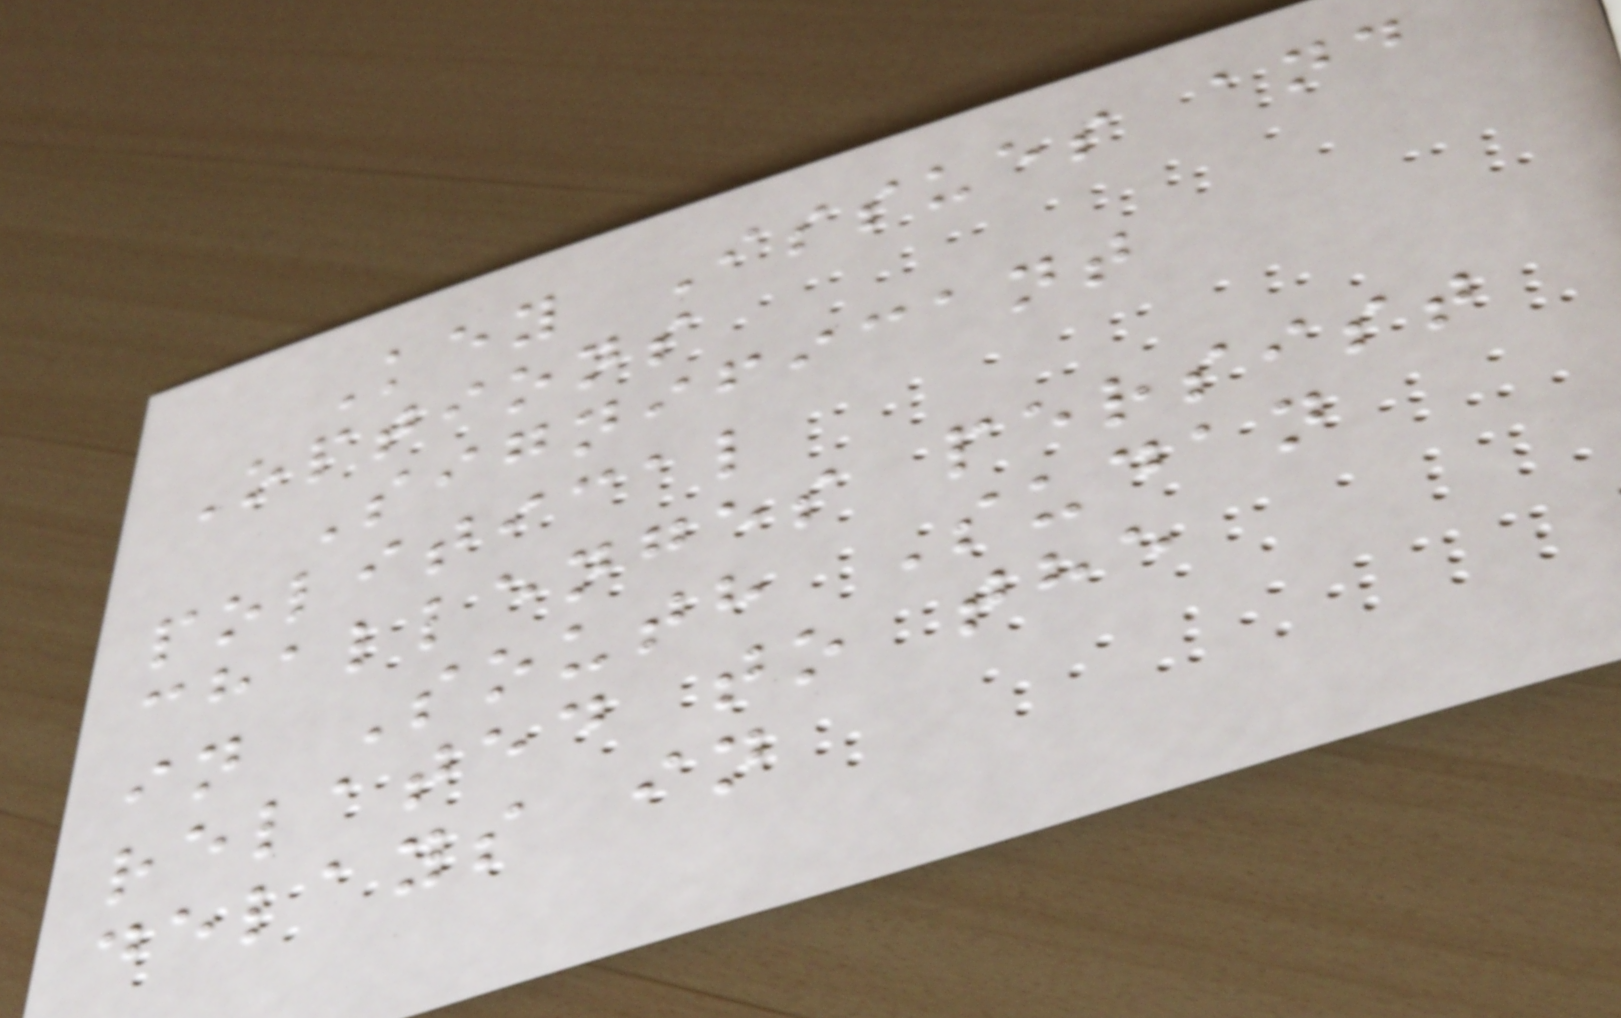Key Issues and
Options
Significant
political
challenges persist
in South Sudan
related to the
delays in
